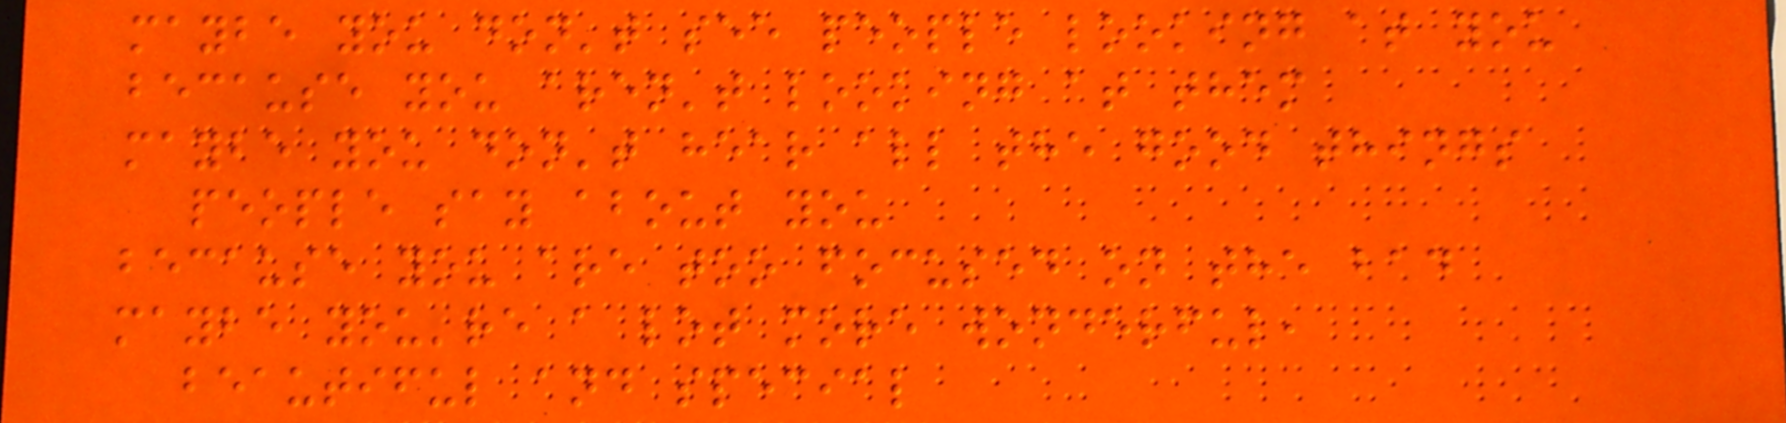maybe you don't see people looking at you
because you aren't looking at them
maybe you don't hear all the good things
people say about you
because you are too focused on the bad
maybe you're a lot more wonderful,
beautiful and special
